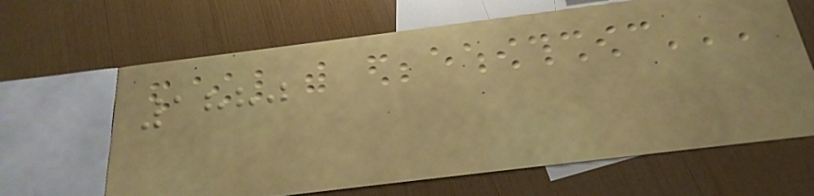1880
